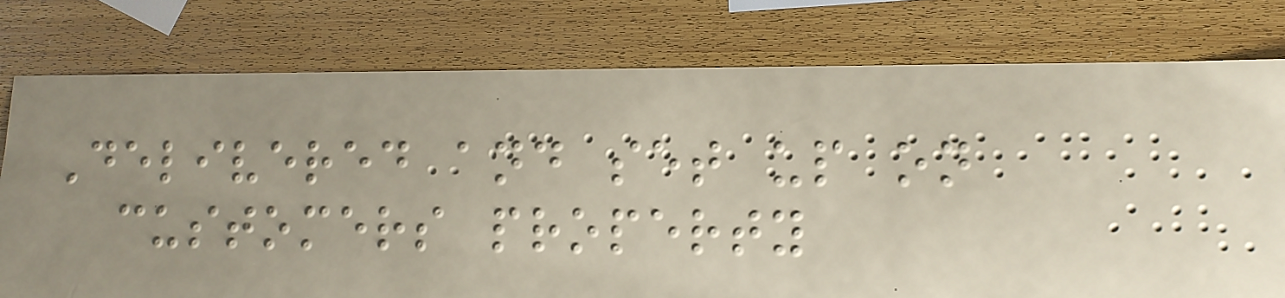Delivered and set up on
customers property
